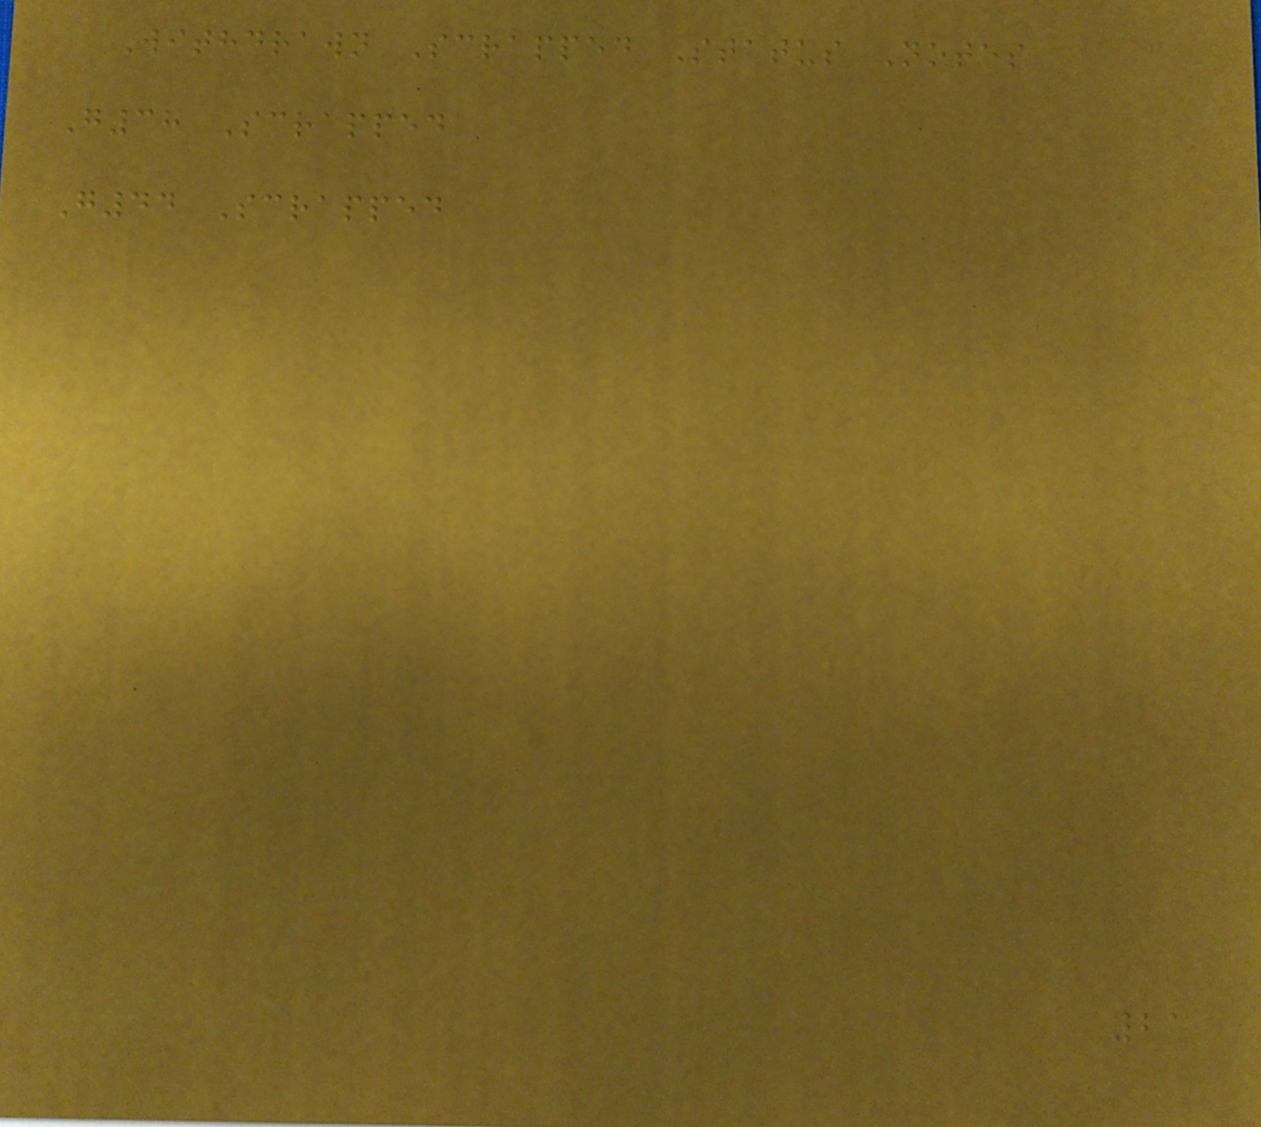Withdrawn Scrapped Status Notes
G38 Scrapped
G44 Scrapped
21
